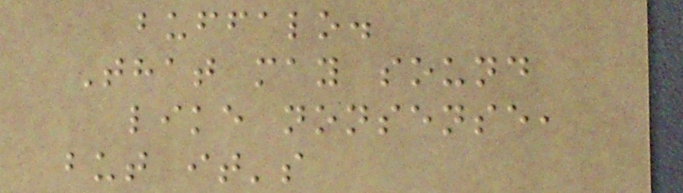buffalo.
That may sound
like nonsense,
but it's
